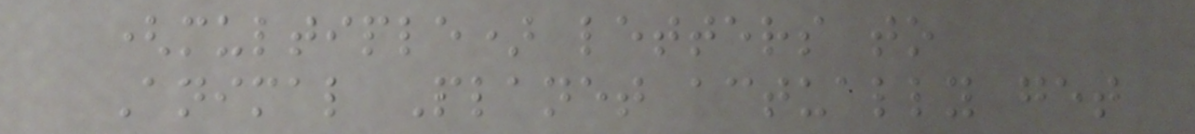(multiple) letters to
Animal Planet actually get
